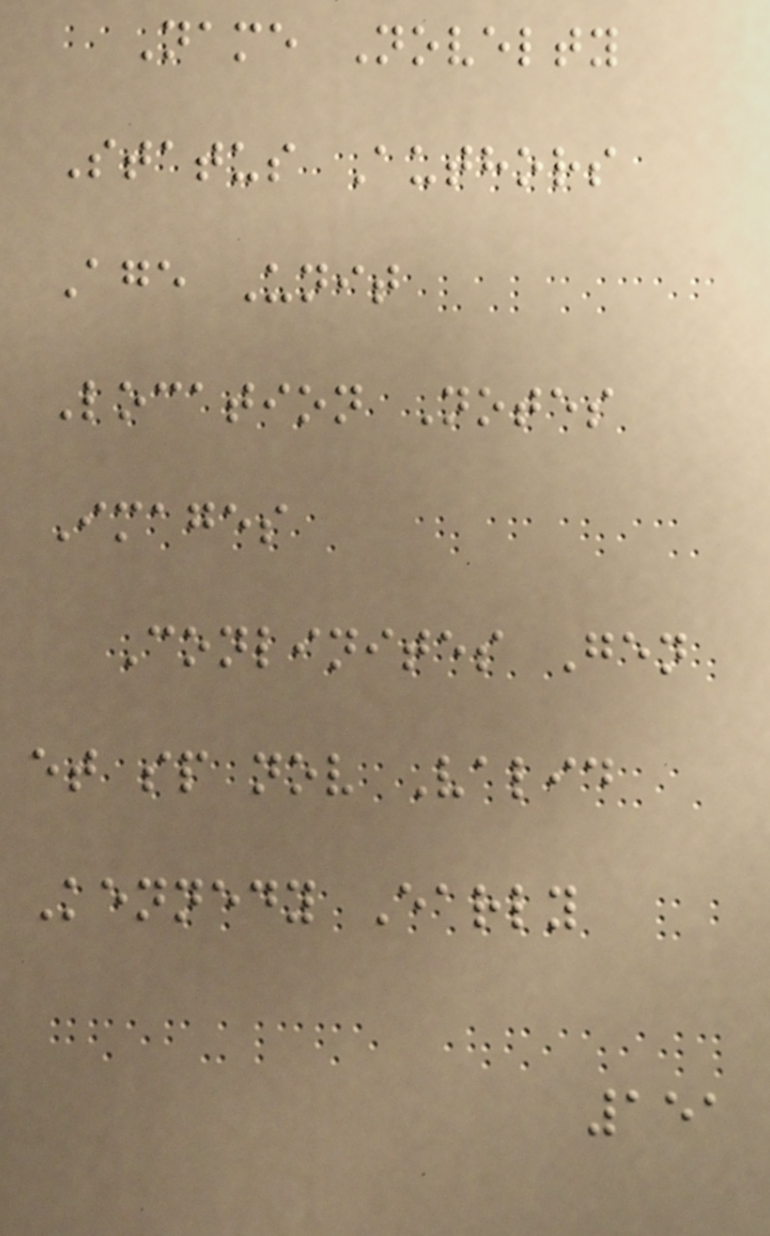Name Novelty
Status Authors
Age Unit
Location Notes
Images
Conlinites Gen
et sp nov Valid
Kennedy Early
151
